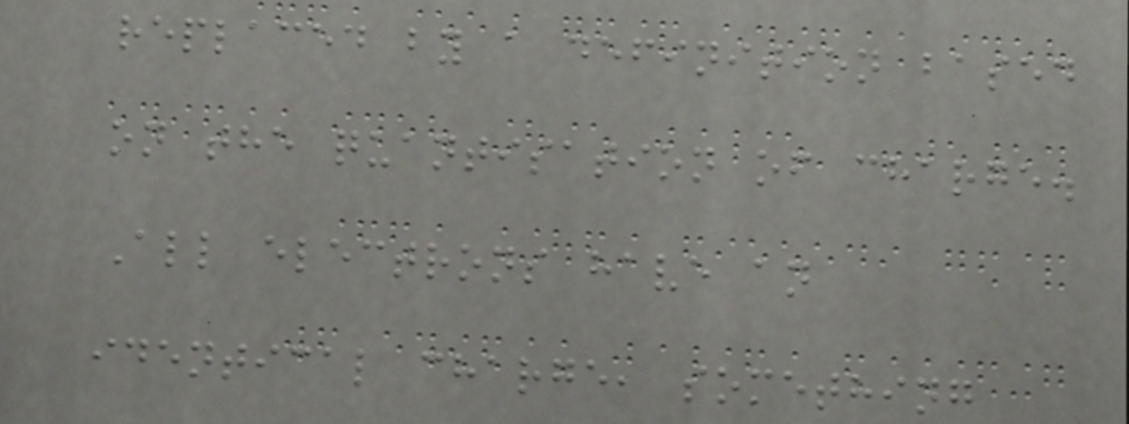replaced by a definition based
on the quantisation of charge.
All electrons have an
identical charge, something
